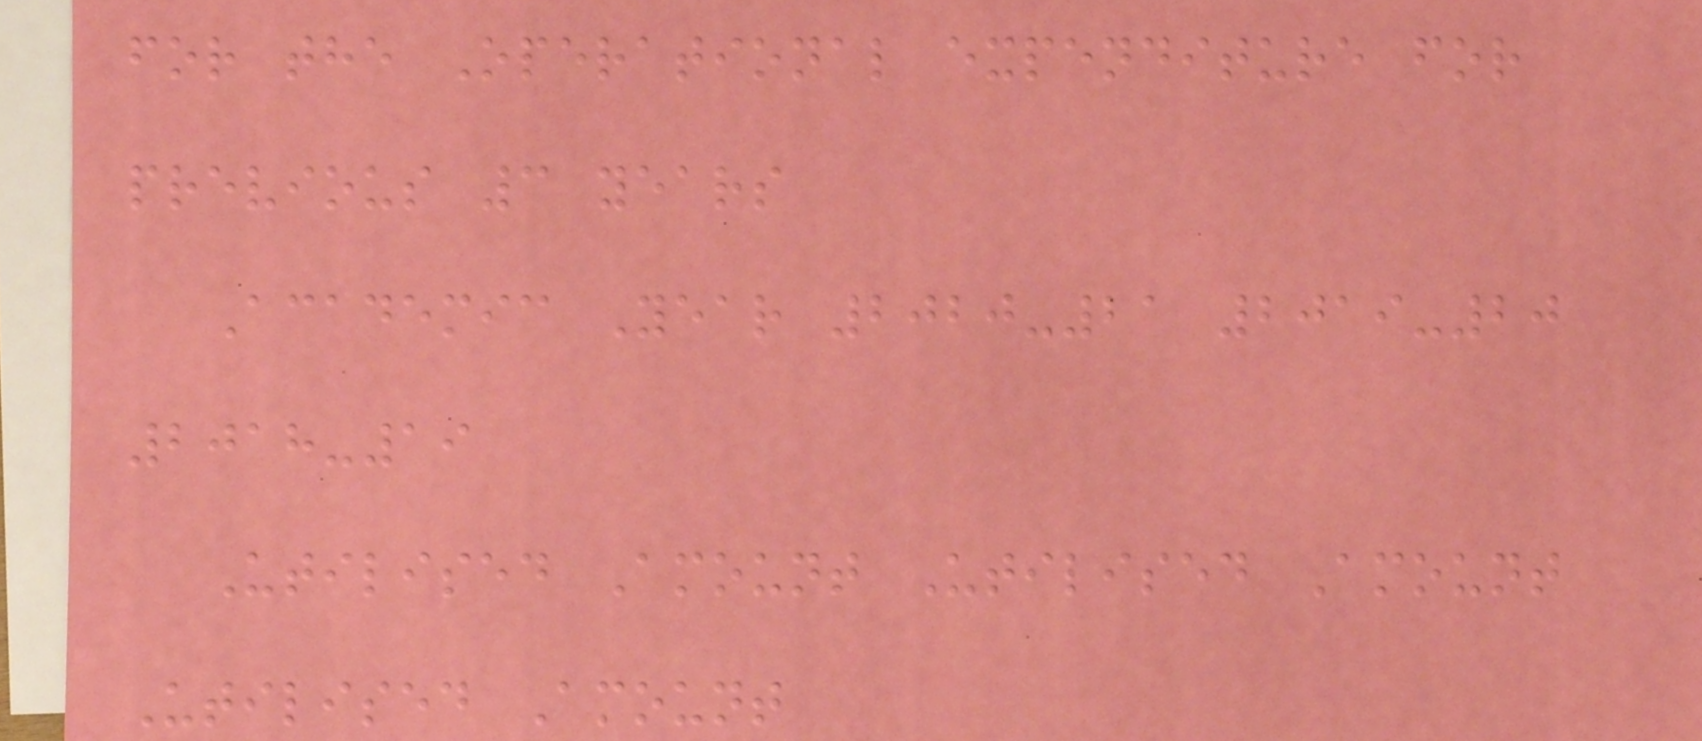for the Operational expenditure for
previous 3 years
Academic Year 2020-21 2019-20
2018-19
Utilised Amount Utilised Amount
Utilised Amount
